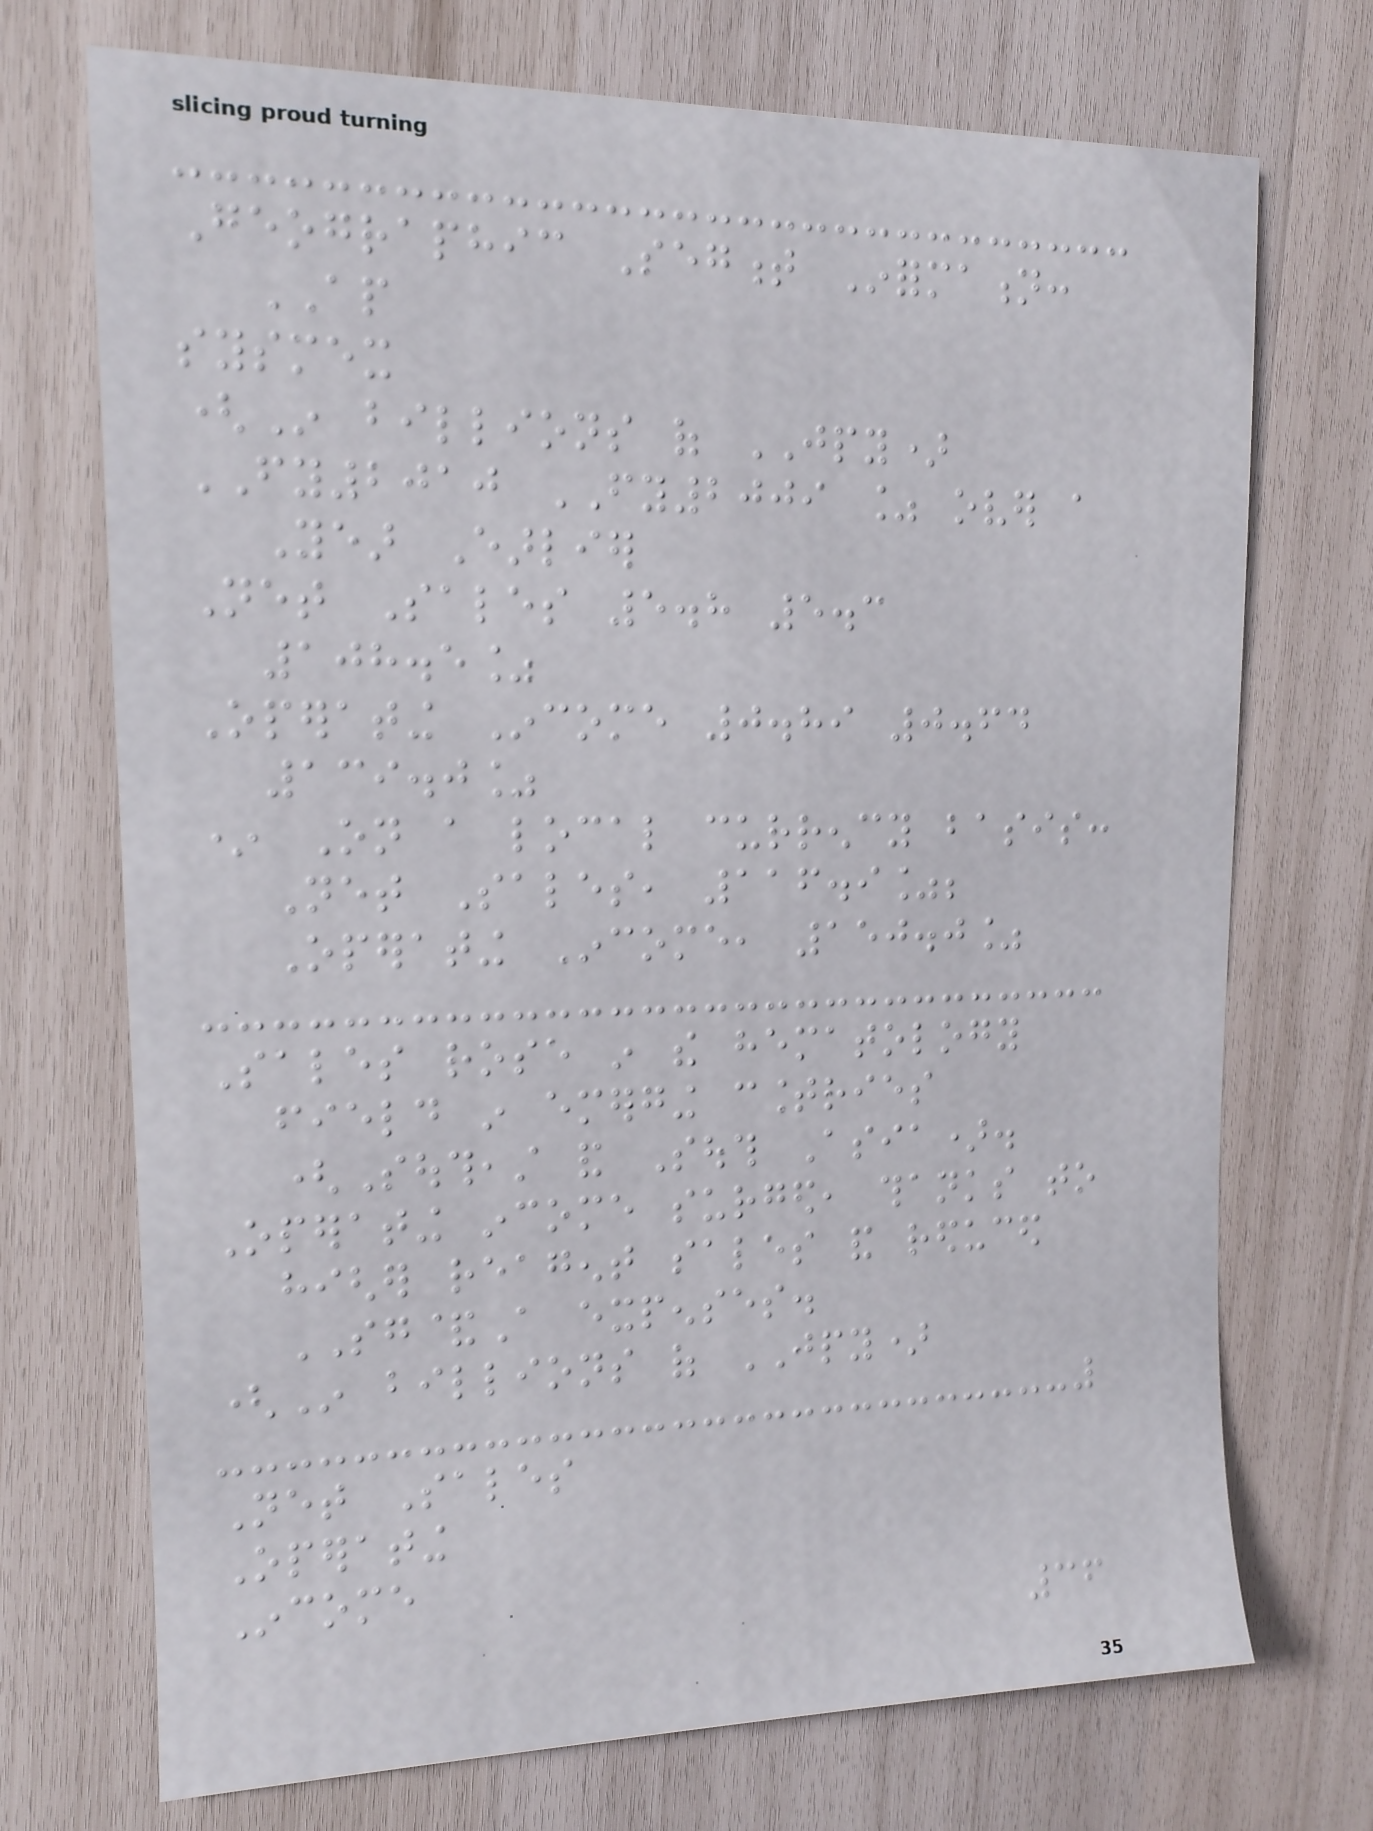Geographic Segment Information:
AP
sysmex
(In billions of JPY)
FY2010 FY2009 % over a
Year Earlier
Net Sales 5.8 5.3
108.5%
Operating Income 0.89 0.64
139.0%
* On a local currency basis:
Net Sales, 116.9%;
Operating Income, 150.0%
Sales rose in the hematology
field in emerging countries
(Southeast and South Asia).
Operating income surged, thanks to
higher reagent sales and reduced
SG&A expenses.
(In billions of JPY)
Net Sales
Operating
Income
36
